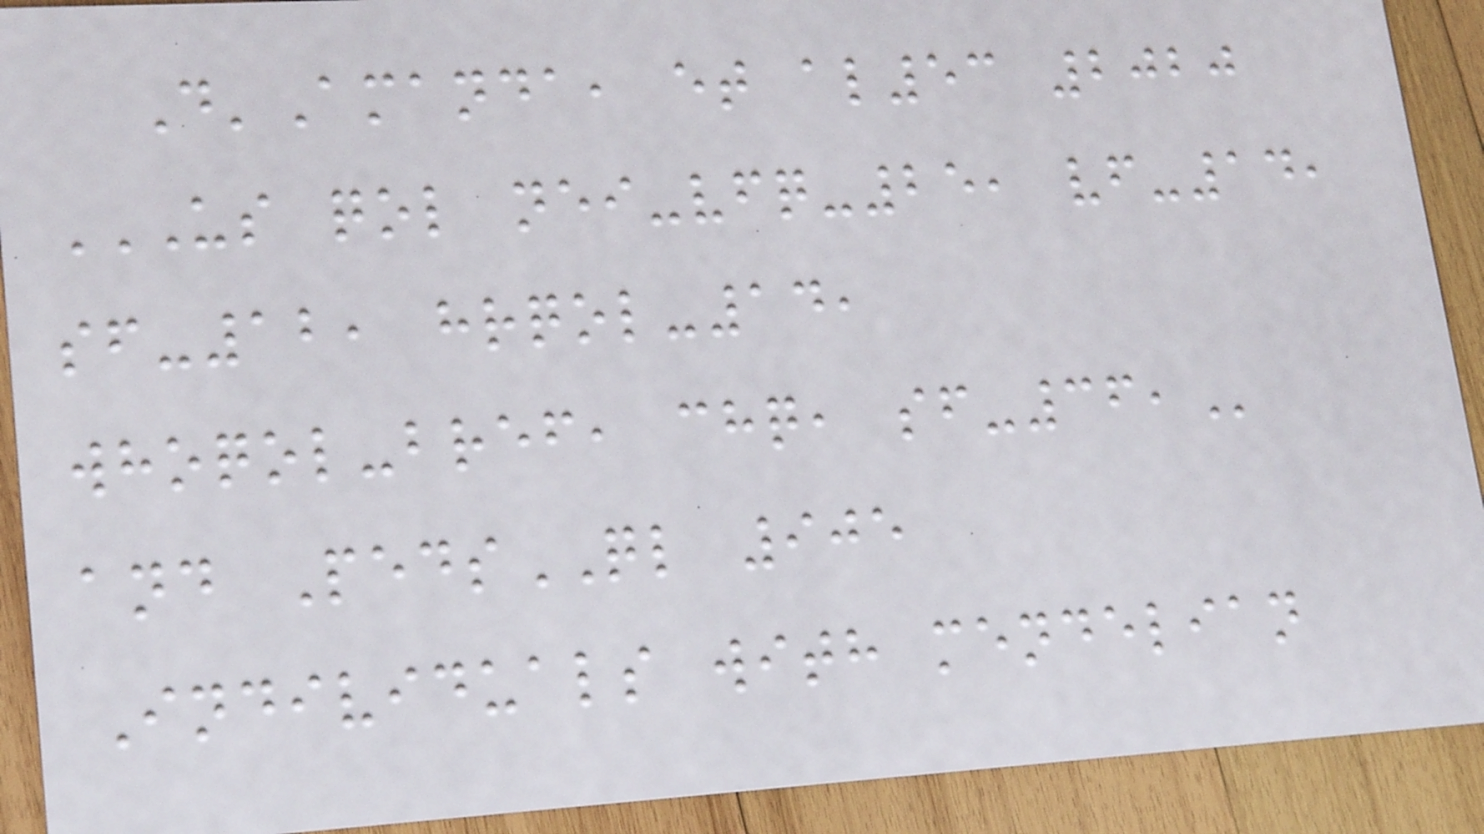D'Amanda, et al53 2020
US QOL NEI-VFQ-25, VF-14,
SF-12, HRQOL-14,
WHOQOL-BREF, CHQ, SF-36,
and PedsQL 905
Individuals with mendelian
